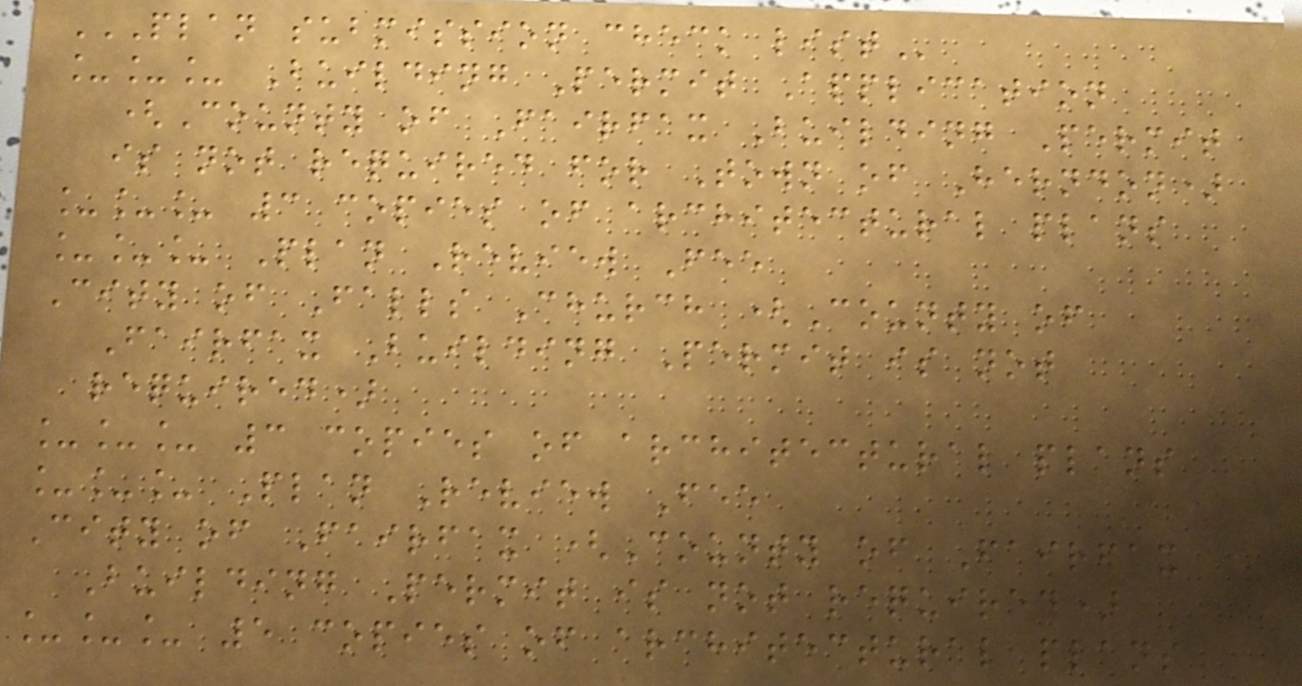PLAN SUBMISSION CHECK LIST
___ Building Permit Application
(County of Fairfax Building Permit
is not required for Town of Herndon)
___ 3 copies of architectural plans
___ Plan Review Fee
City of Falls Church (County of
Fairfax Building Permit is not
required)
___ 3 copies of architectural plans
___ Plan Review Fee
City of Fairfax (County of Fairfax
Building Permit is not required)
___ 5 copies of architectural plans
